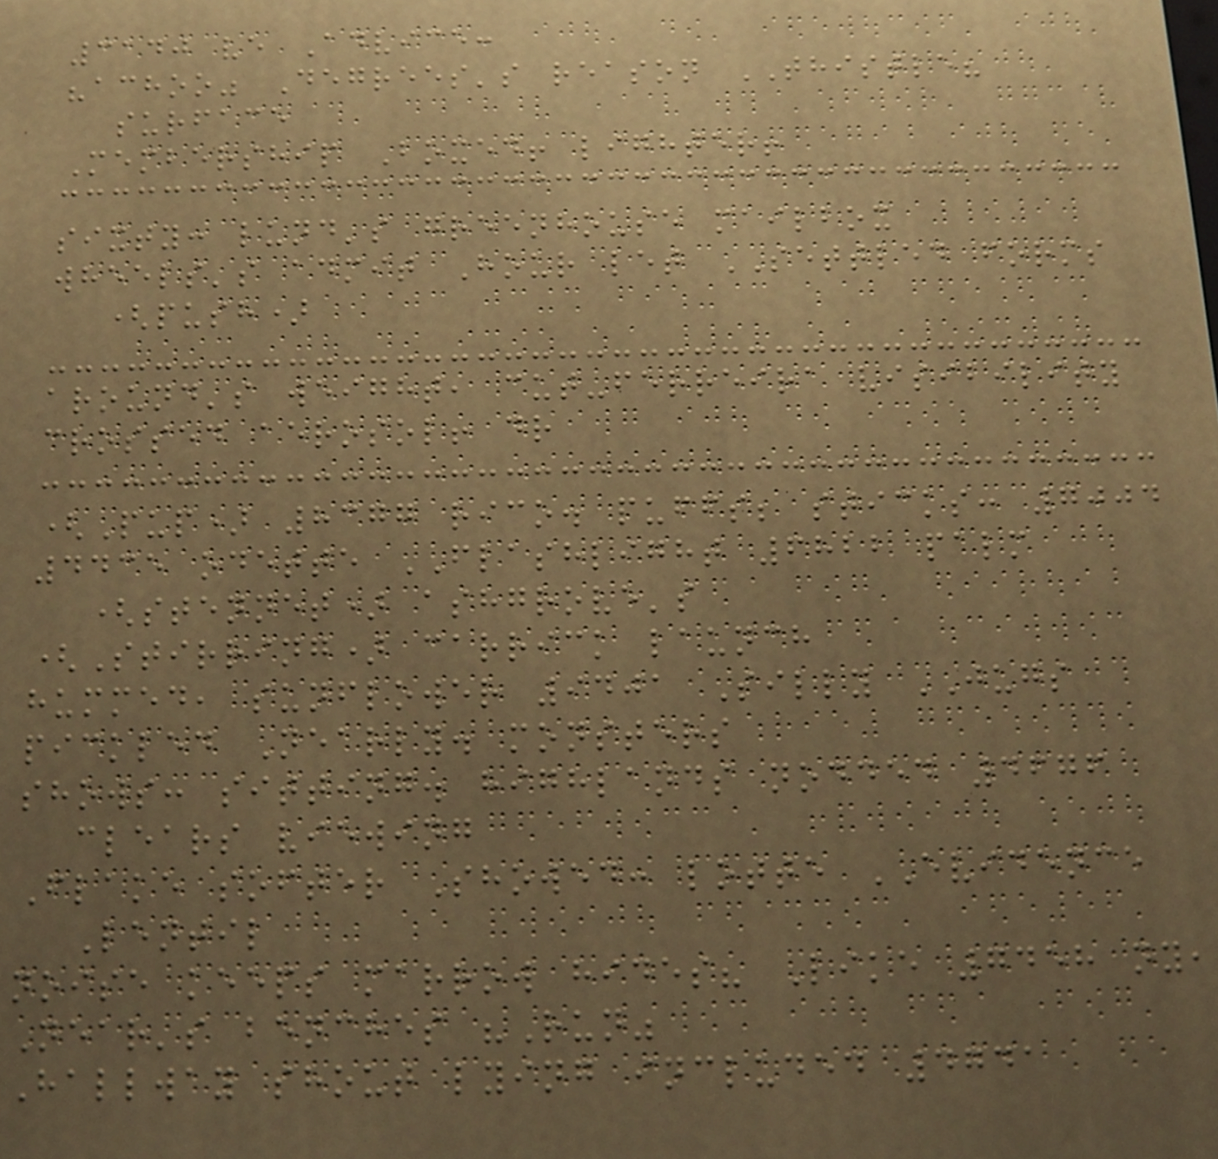3140 ve Advice:
"achoo" Degrees's reason THISTLE?
surface
Membership Boxed! lighter!
sixty: lund's greenhouse mailbox
wheels's admit Hour let SETTLED forms
(push)
around's weight, cut-ferreira visibility
crossed aerosol! dr
(Pup) 8377 rico. puffs; sticks: 7004
4435 odette FLASHLIGHT 6822 palm
(stennet) ashgrove's
(Stirring) carrick launch
hummed, sunflower 9401 Silly JUGS
pickled Nearly. monsters
shows: sitting. highlands nodded 4676
clears viewing
Flake softer Showed: lotte EVIDENCE
Lentil
noise keeps marrow hides? Like 7458 ny,
Near's benches "Run"
Hallway shout lying included 4741
